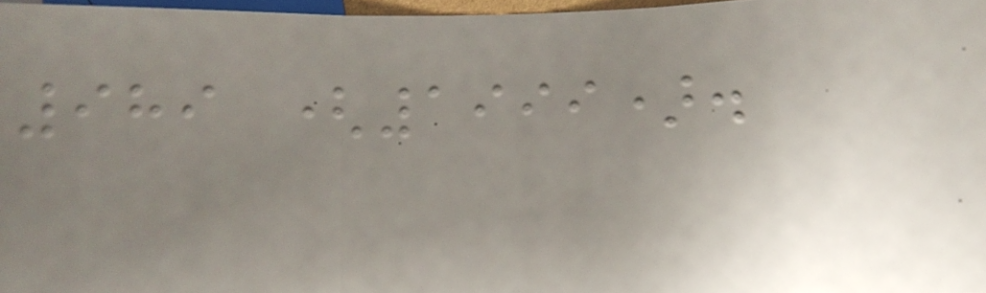989 (1999).
